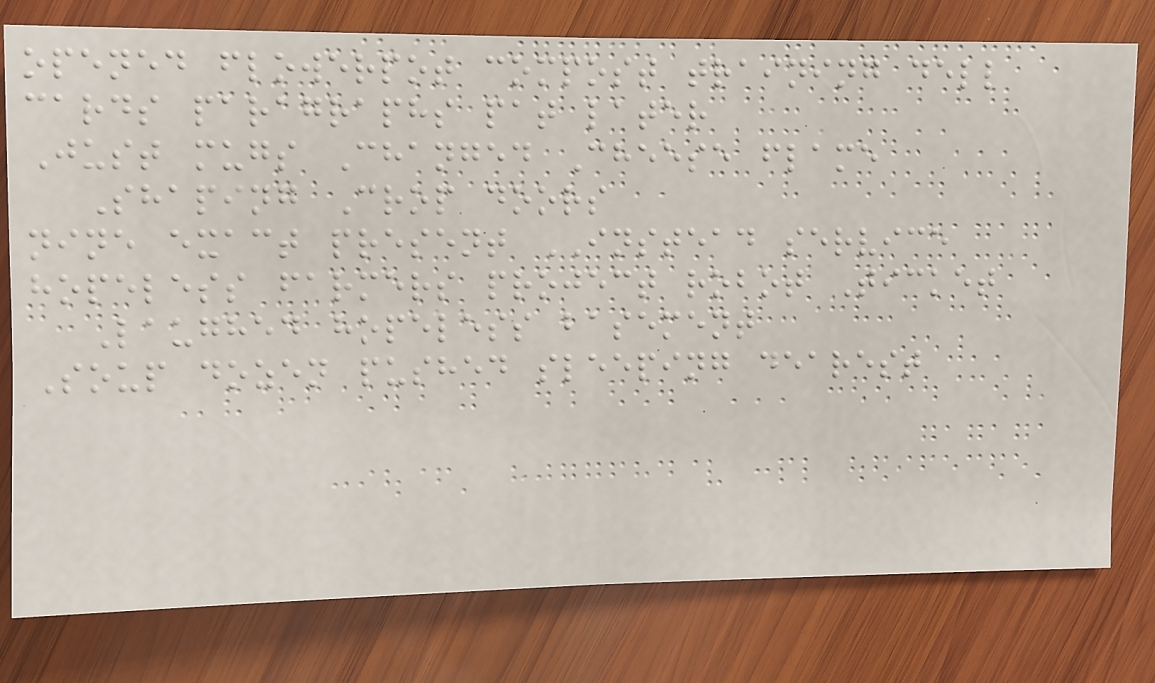opened flowerpot compost training dell
cards paragraphs pat later
Just mugs Changed Cheese flame
Shaping Crop doors
nine exact present INSTEAD service
hopeless farmers project robot Ticket
Laughed hopeless basement
Soup dozen pushed sleeping dearest
